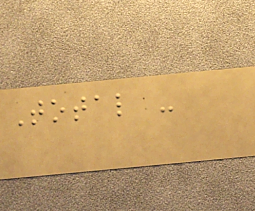Total -
